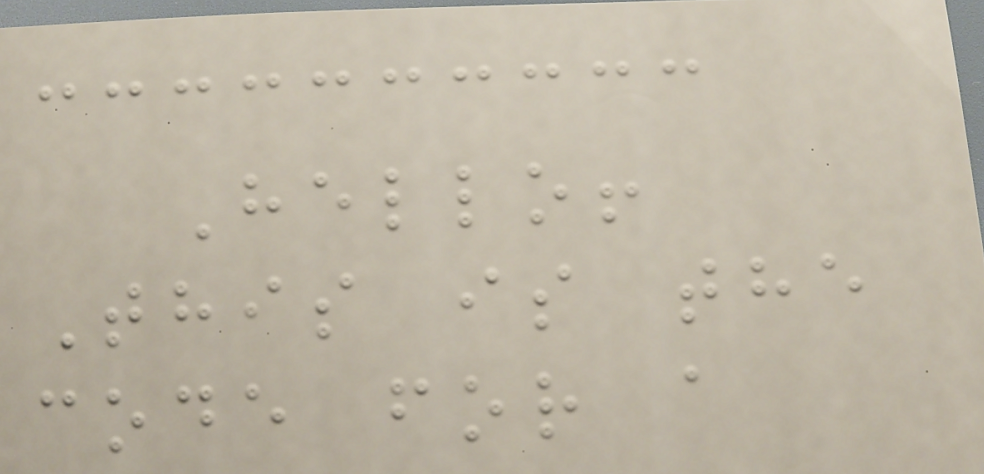Hello!
This is the
code for a
